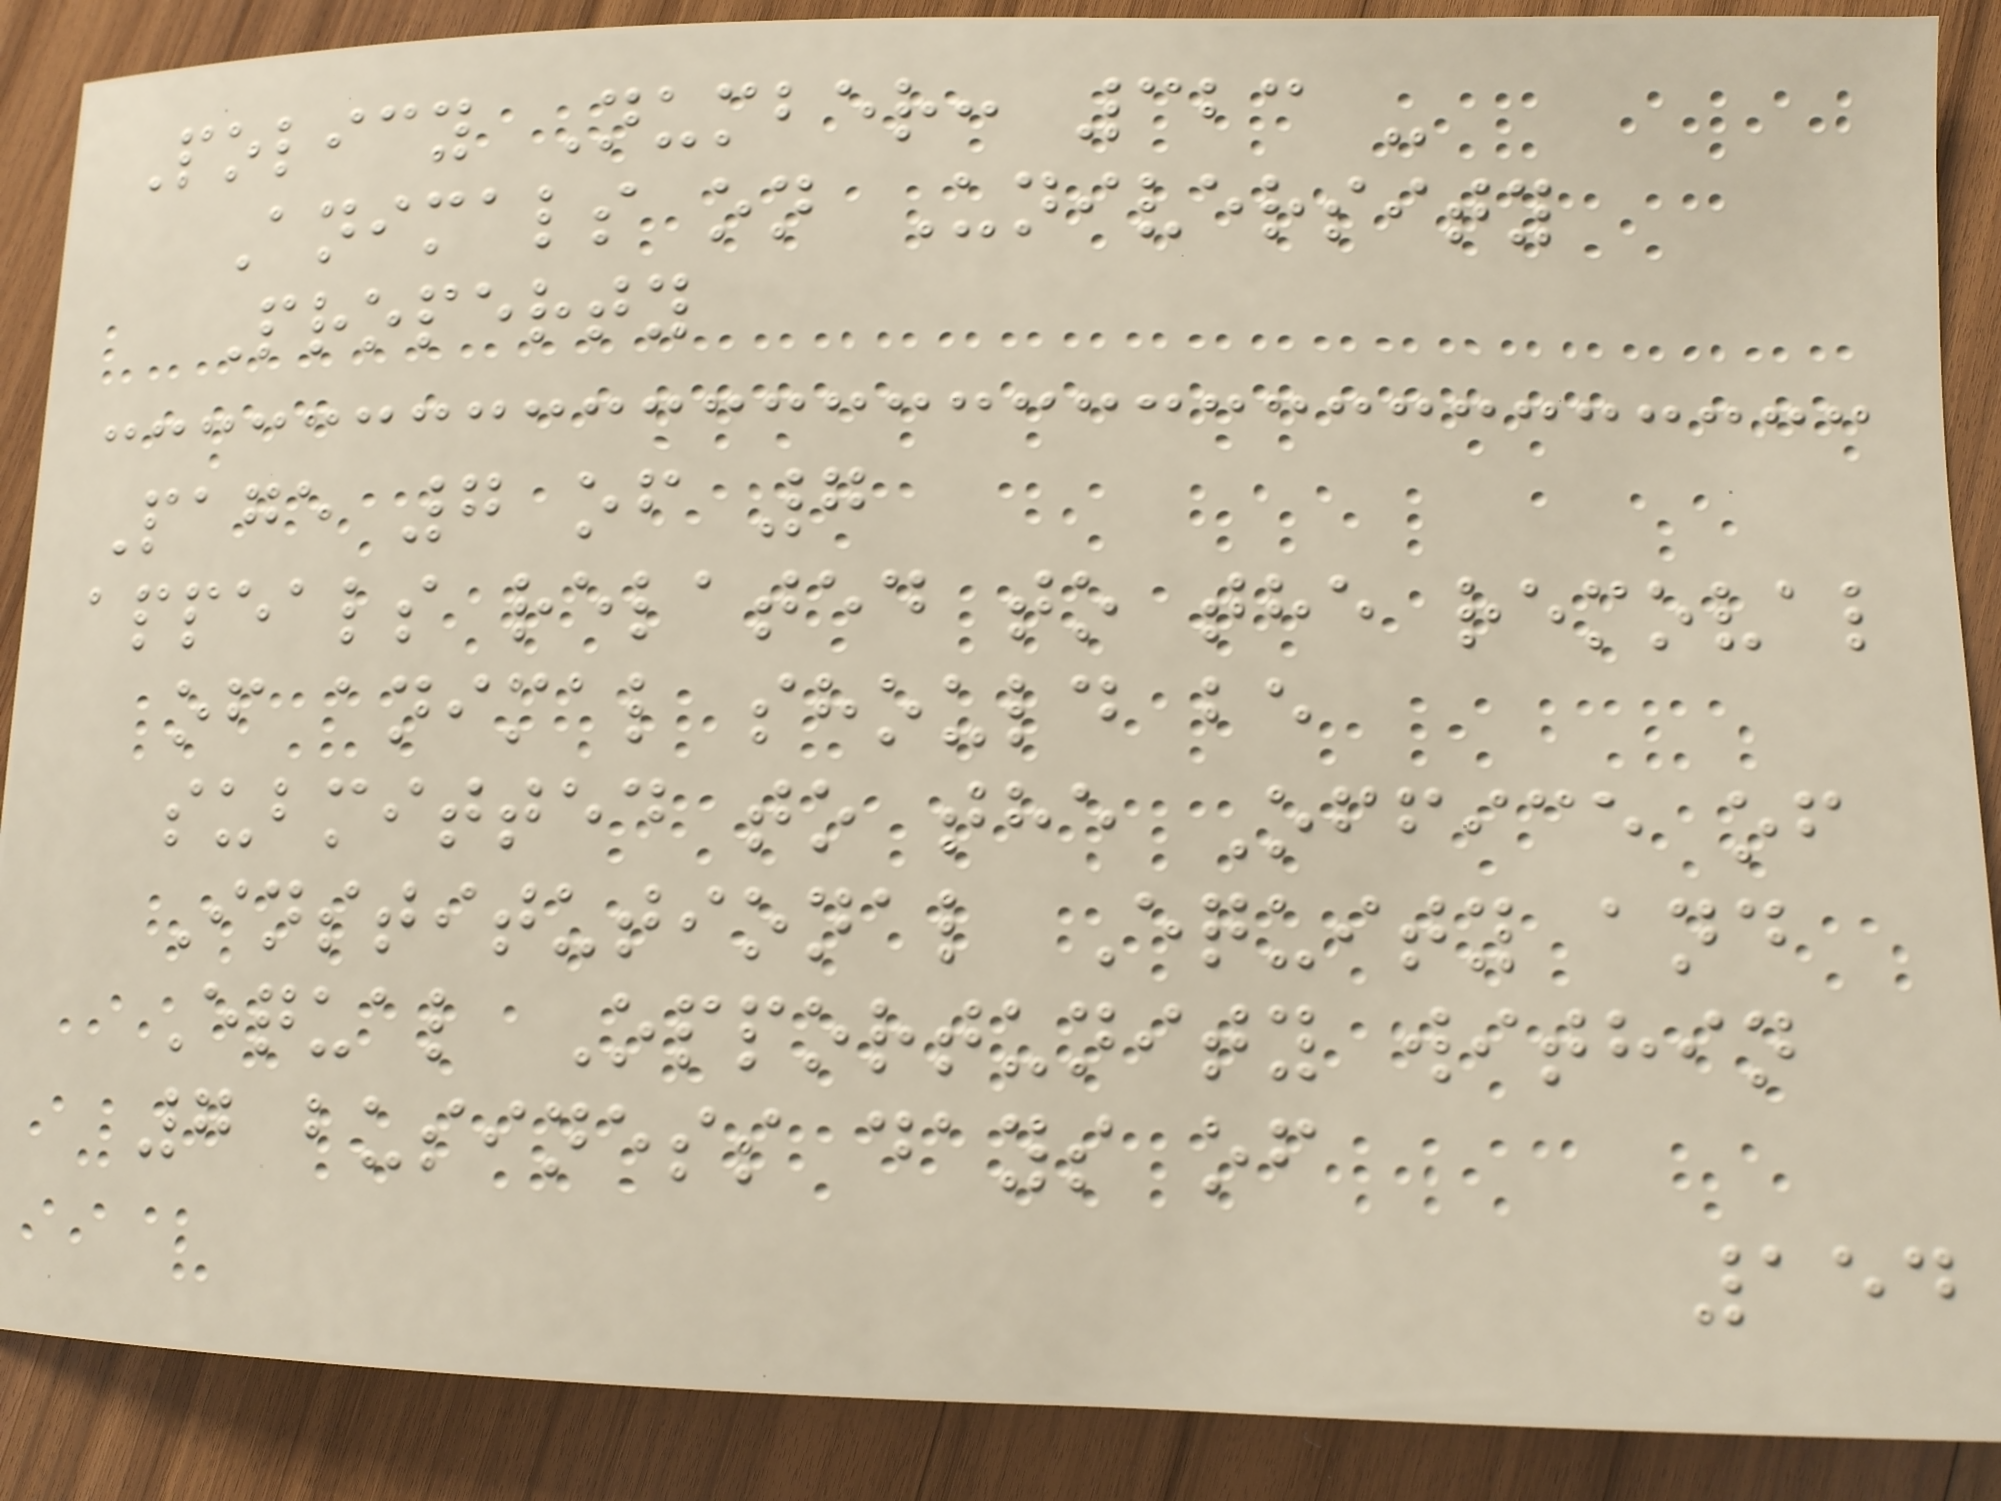Policy Number: 323 -
Animals on University
Property
Page 7 of 7
appeals related to the removal
of animal should be
submitted to the Office of
Institutional Equity and
Equal Opportunity within
7 business days of
154
